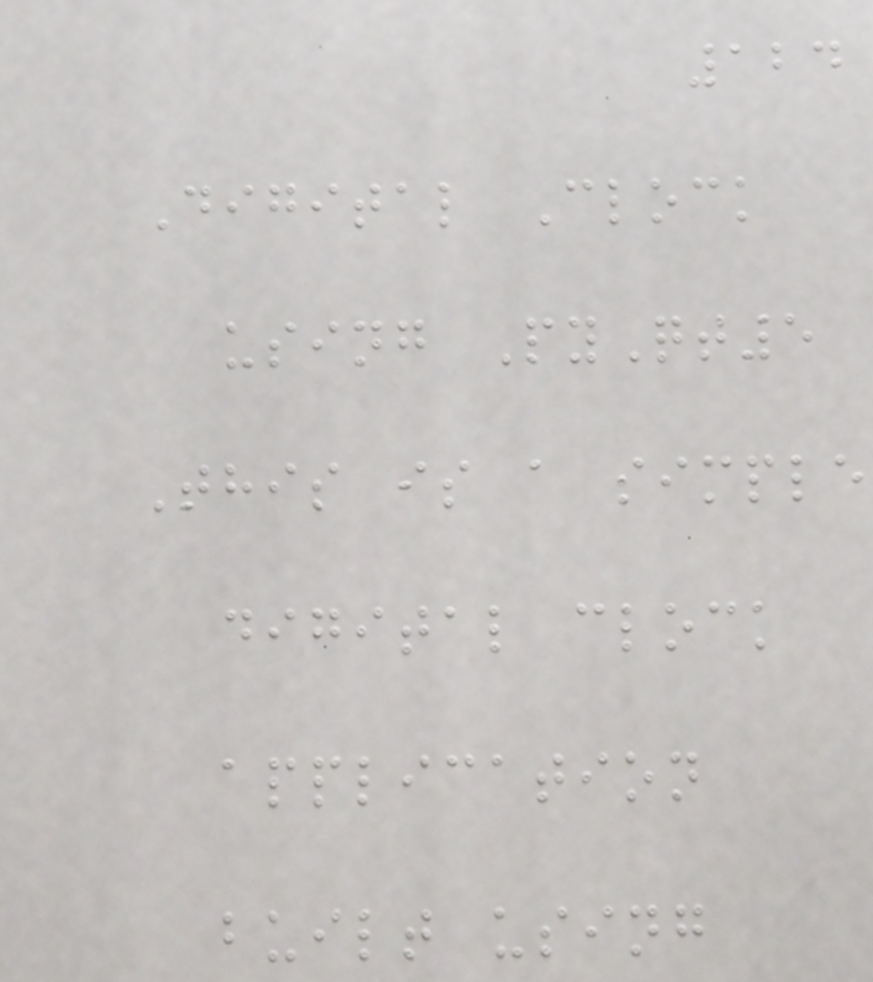124
Digital Clock
using PyQt5
This is a simple
digital clock
application
built using
